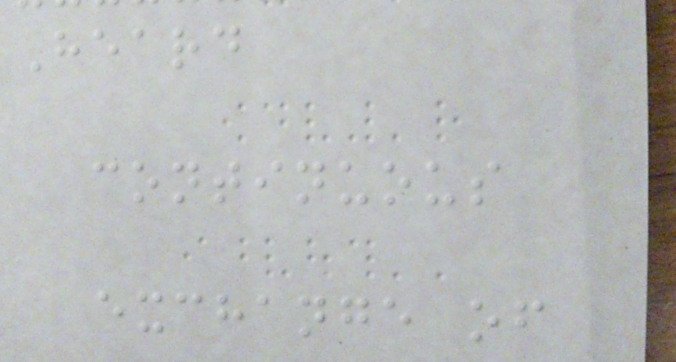Heard
continuous
exchange of
